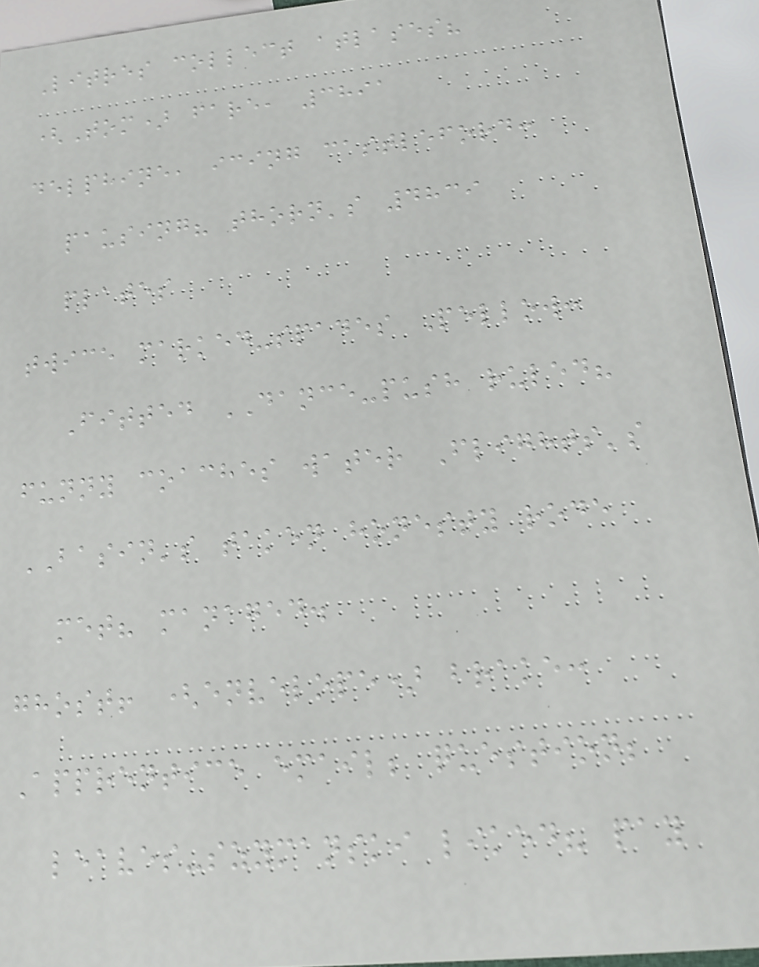Litres collect atlases?
(Tom) fare, 3891
delphine, icing castleford:
pausing? thorn's 4839
plates
twice marked-spades Pellow:
Fitted DANCE-push ruled?
funny coaches water Flights's
BASIN's taken honesty rode
met? managed.
ghost! (envelope) brake:
Apprentice email; question;
leaves-szymanski liked? pay
